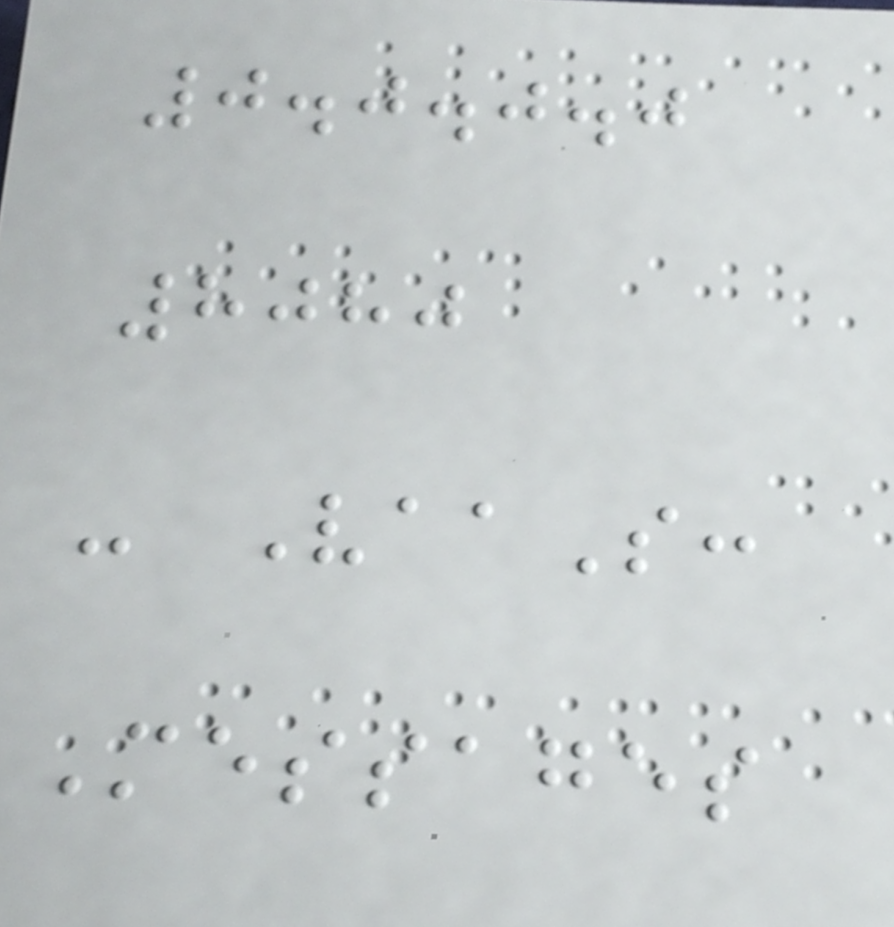0.0.0.0
8080
- VaaS:
Messages
